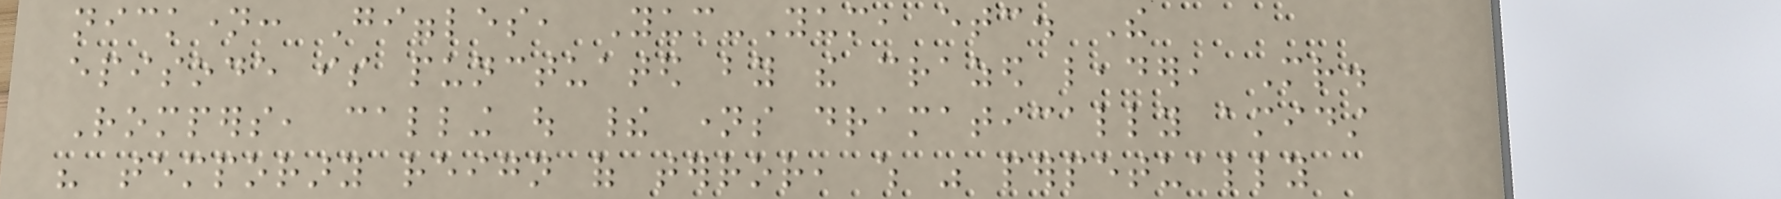nickname: Giggles, Yum-Yum, etc. The
episode is punctuated by the crazed leader, Mr.
Rompers, calling out their names dramatically amidst
his temporary reign of terror, which was perpetually
